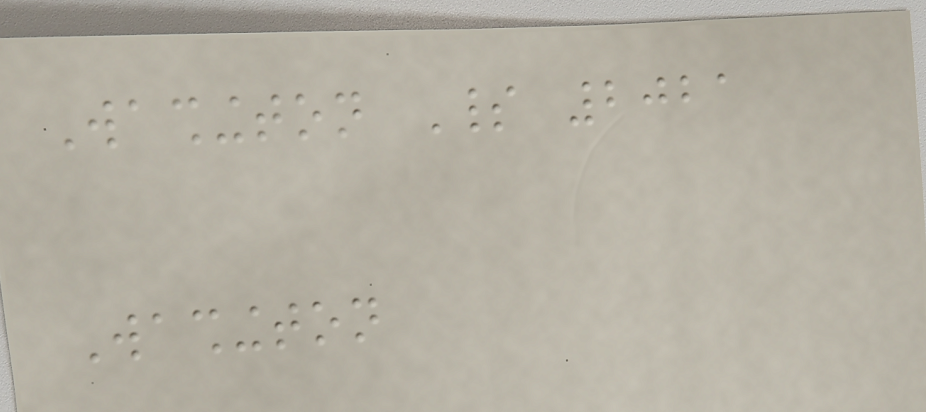Washington Spirit 2021
Washington
